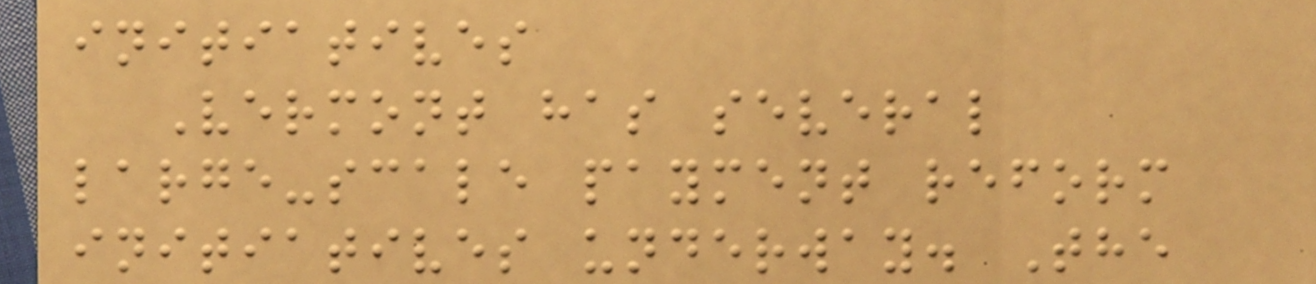initiatives
Vermont has several
large-scale payment reform
initiatives underway. The
